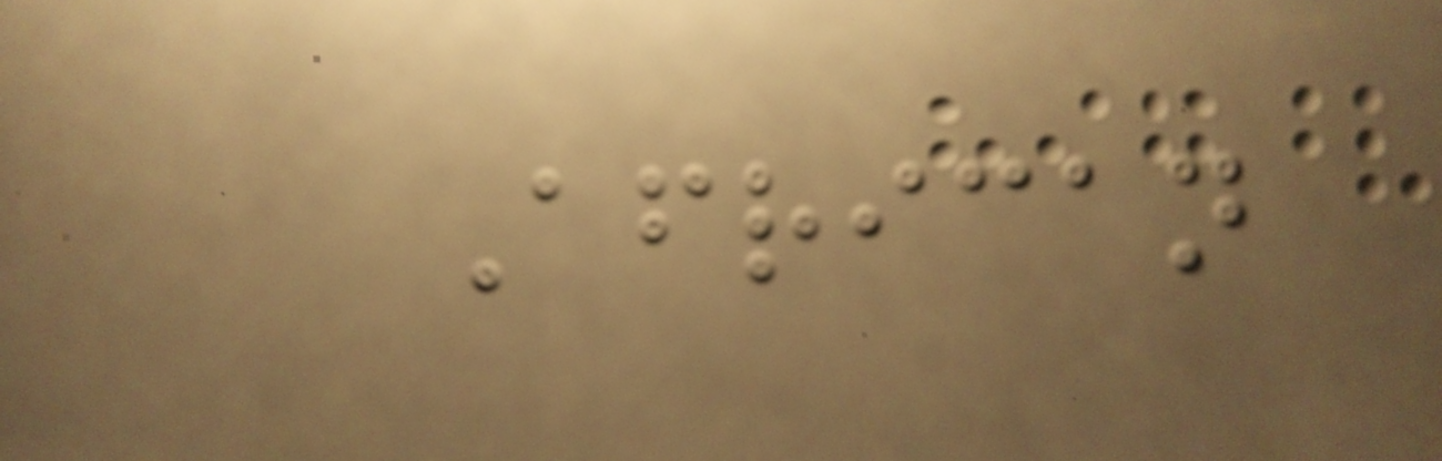African
